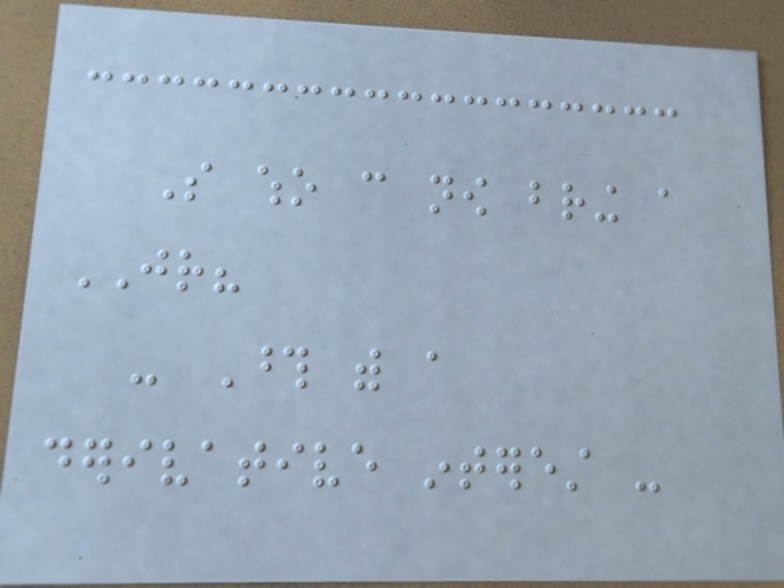So who can now bring a
JR?
- Those with a
derivative interest -
